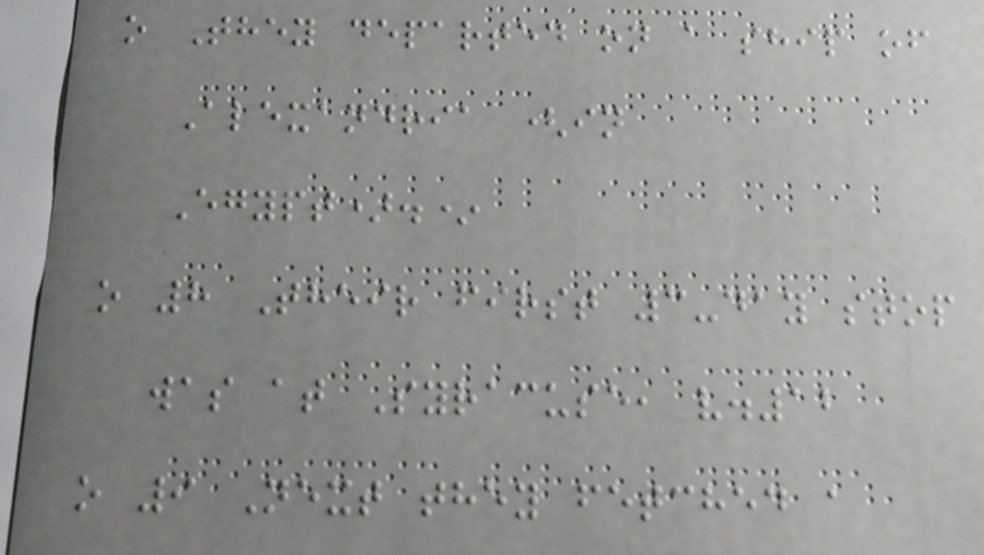o They departed on a ship of
Alexandria (in
Egypt).*
o 8 Their first 3-day stop
was at Syracuse, v.12
o 9 Next they fetched a
